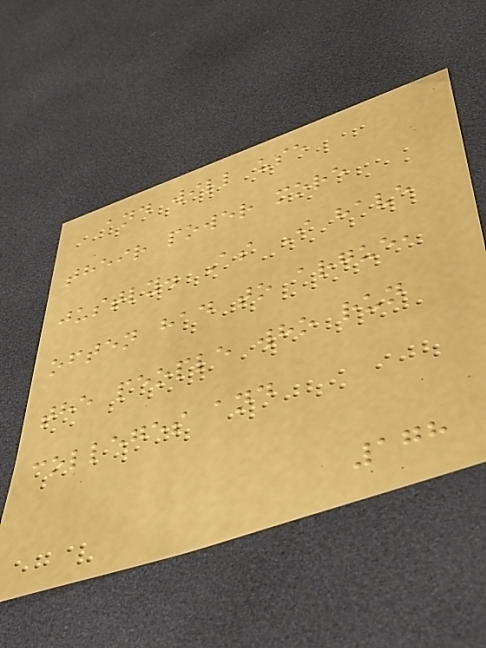and will use
their power more
justly. As I have
often had to argue,
the people who run
colleges and
178
